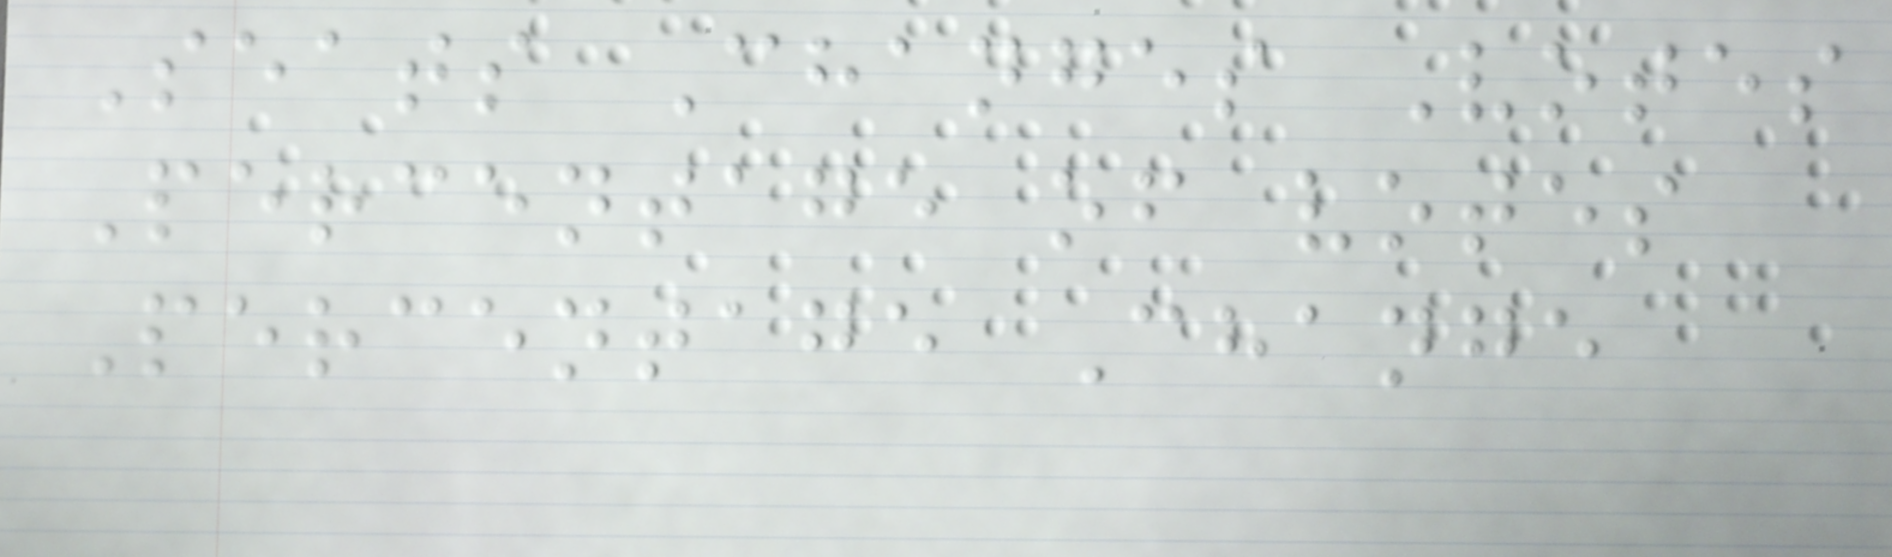Seats Changes Votes
Percentage of votes
Percentage Change
